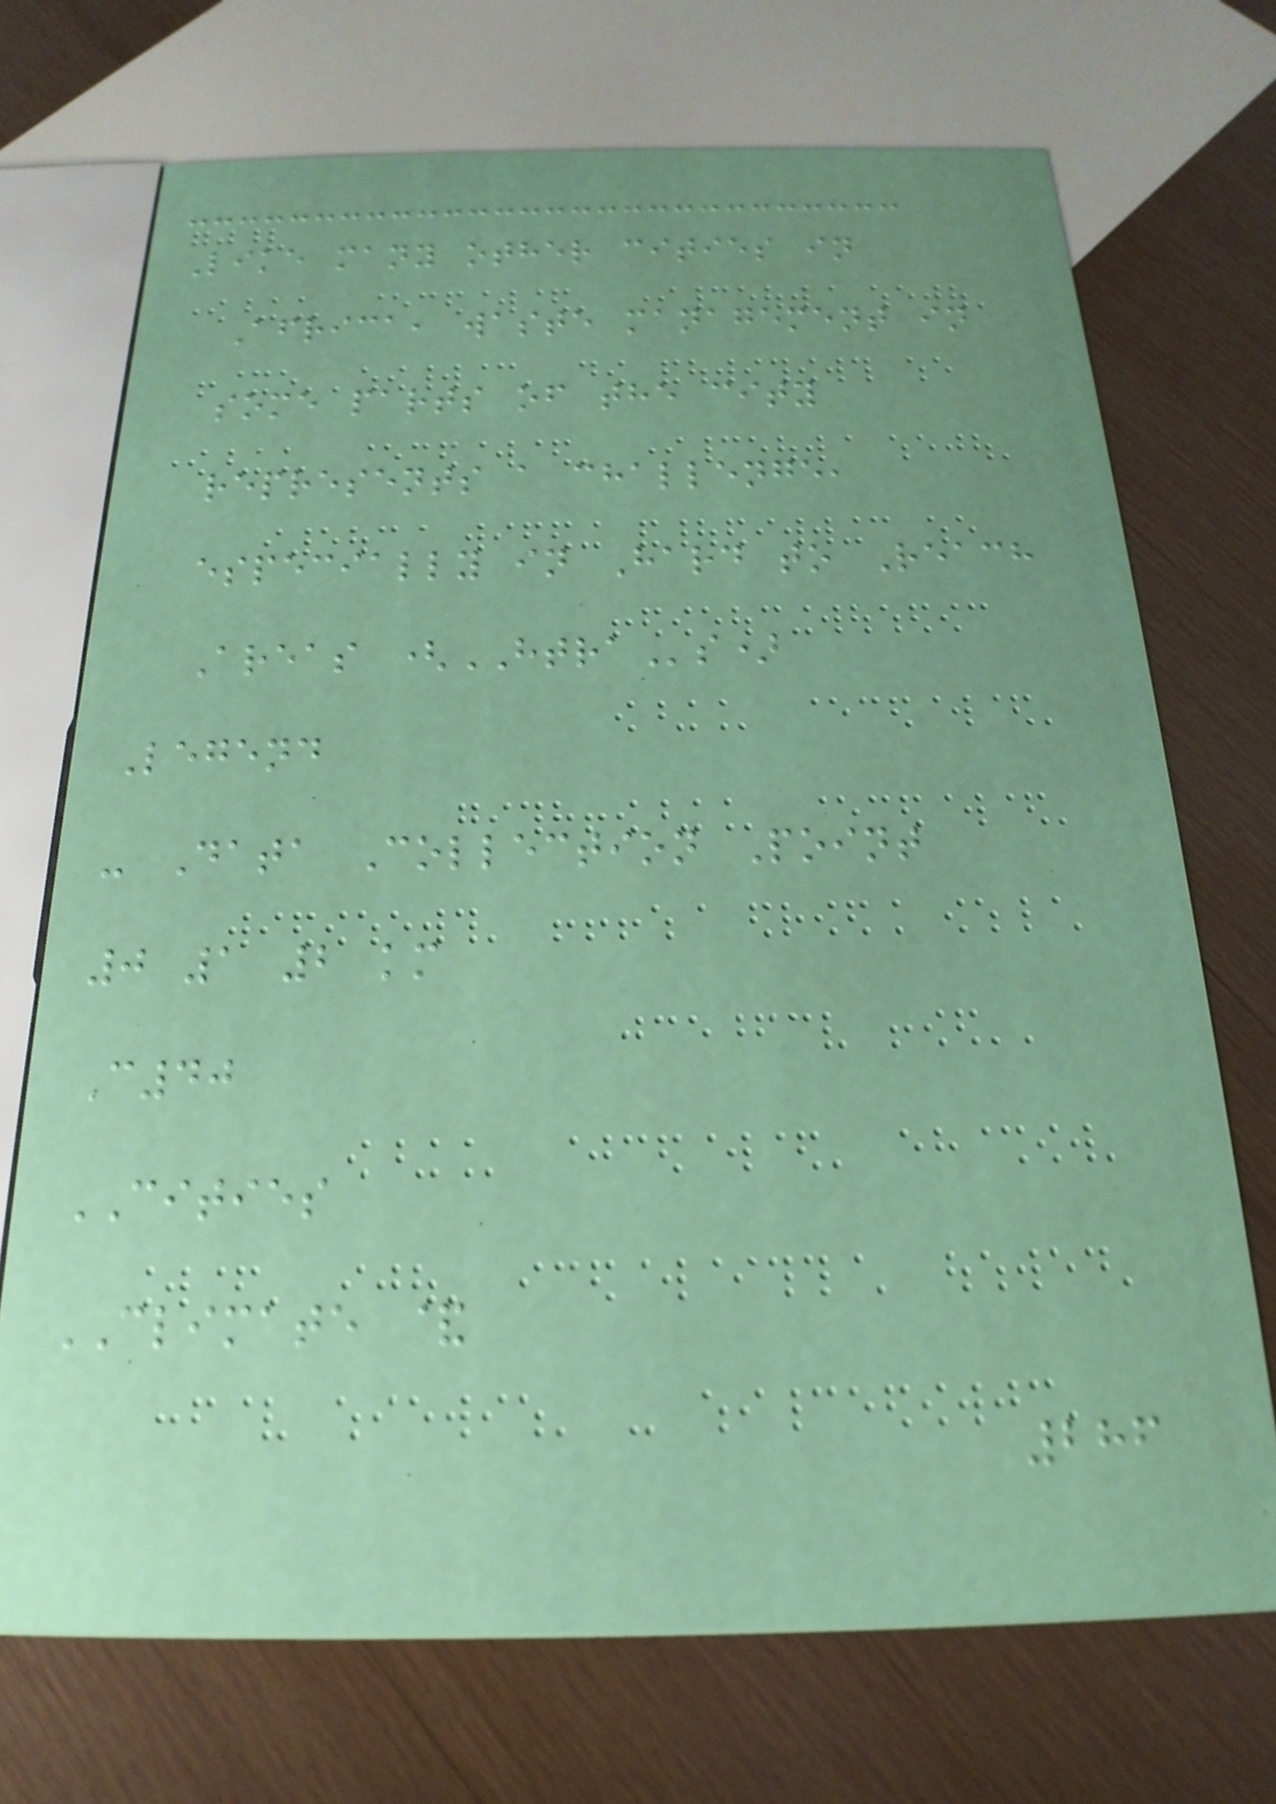Like many other cities in
Africa, waste management in
some parts of the city
represents a challenge,
especially in Hard to Reach
Areas (HTRAs)
Legend
- Data Collection Point
0 1 2 km
C40
CITIES
CLIMATE &
286
